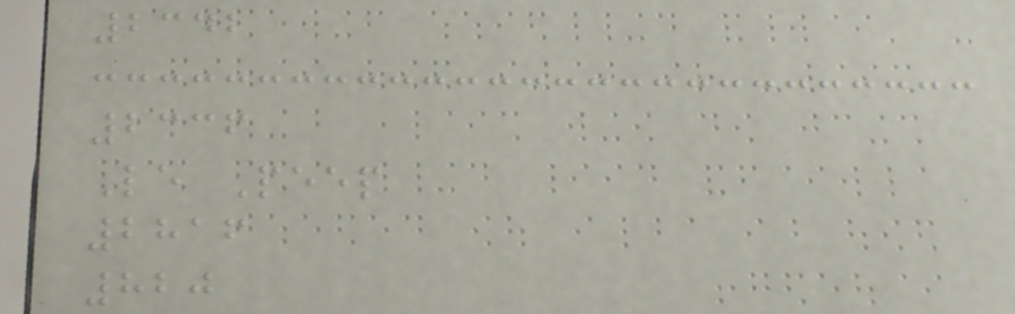2342
2336
Le Peep
2816
820
